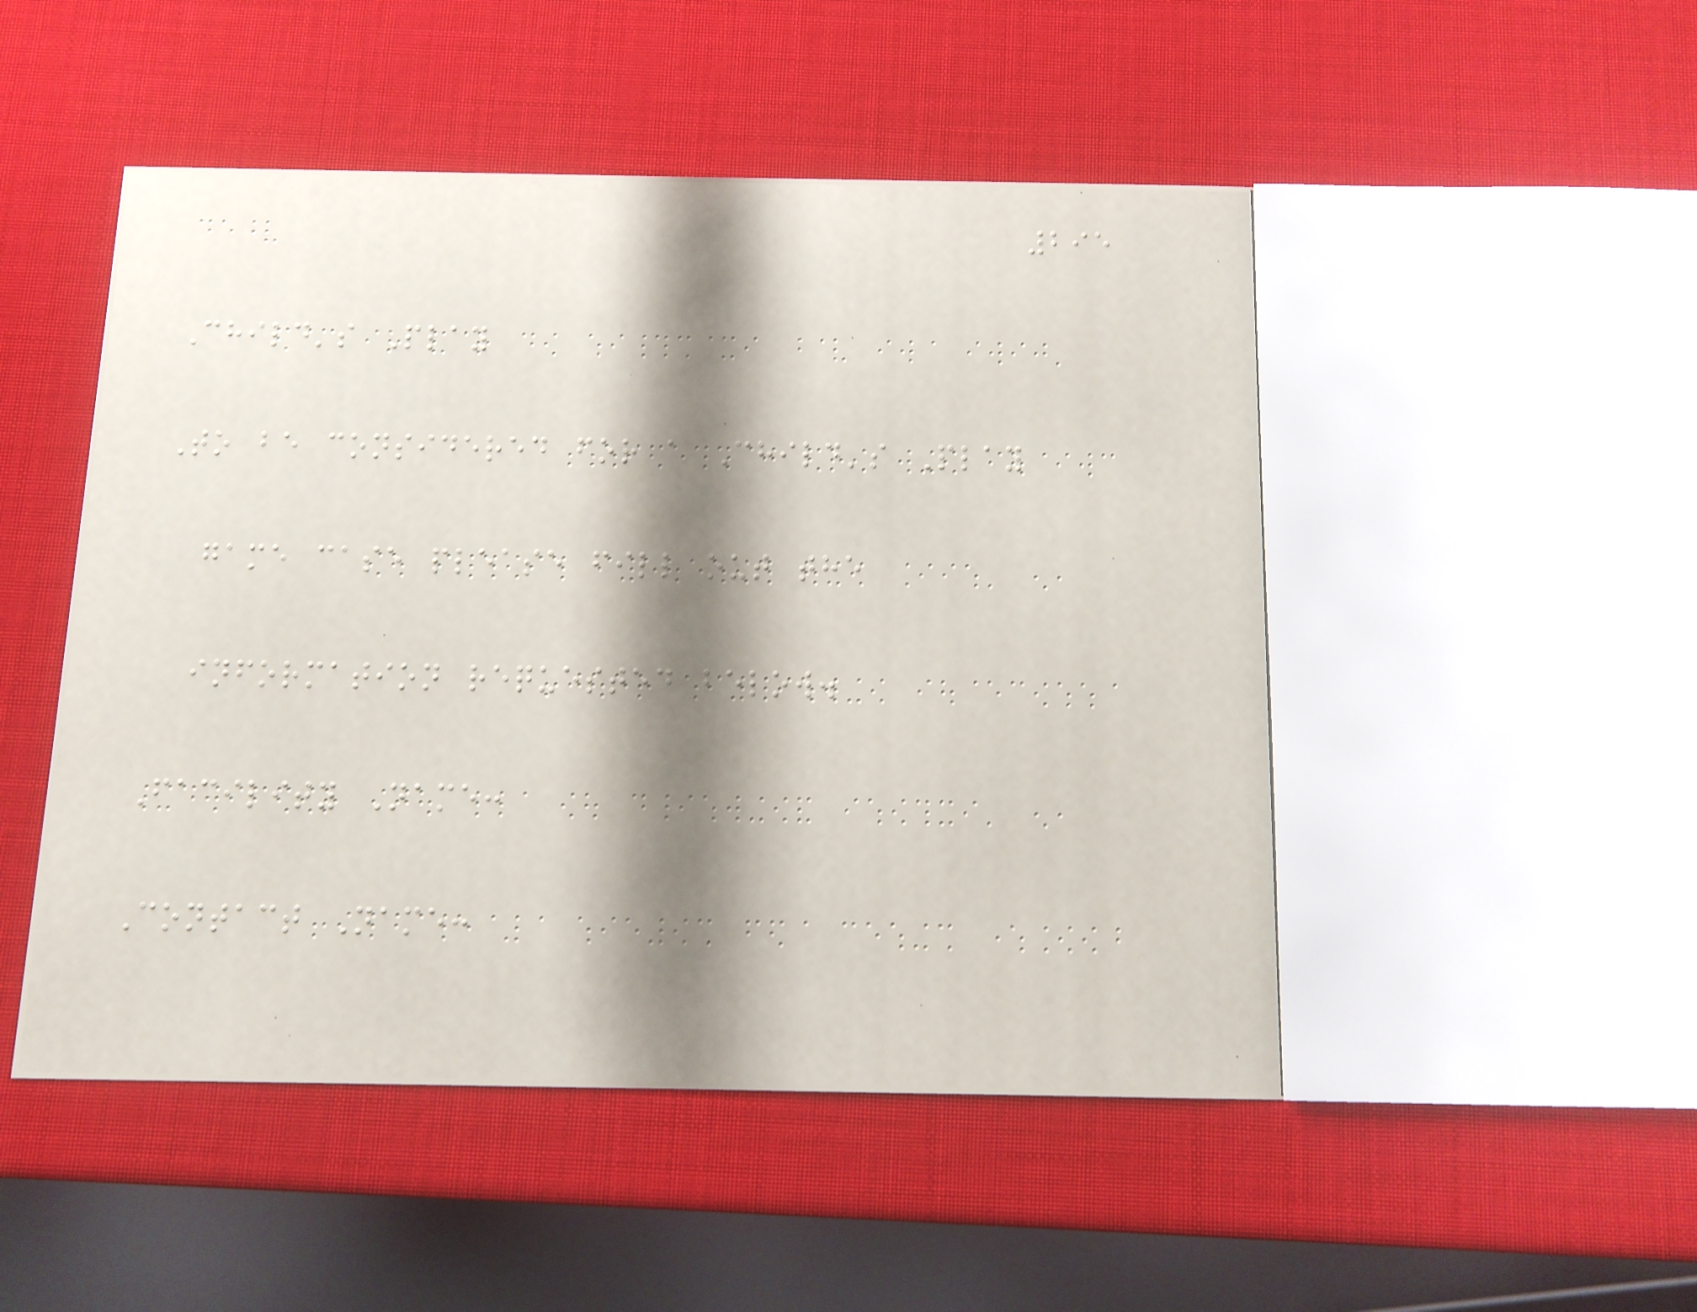295
Child's Play
To be considered for a Child's Play
game case please fill out the
information requested below.
Facility Name:
Contact Name:
